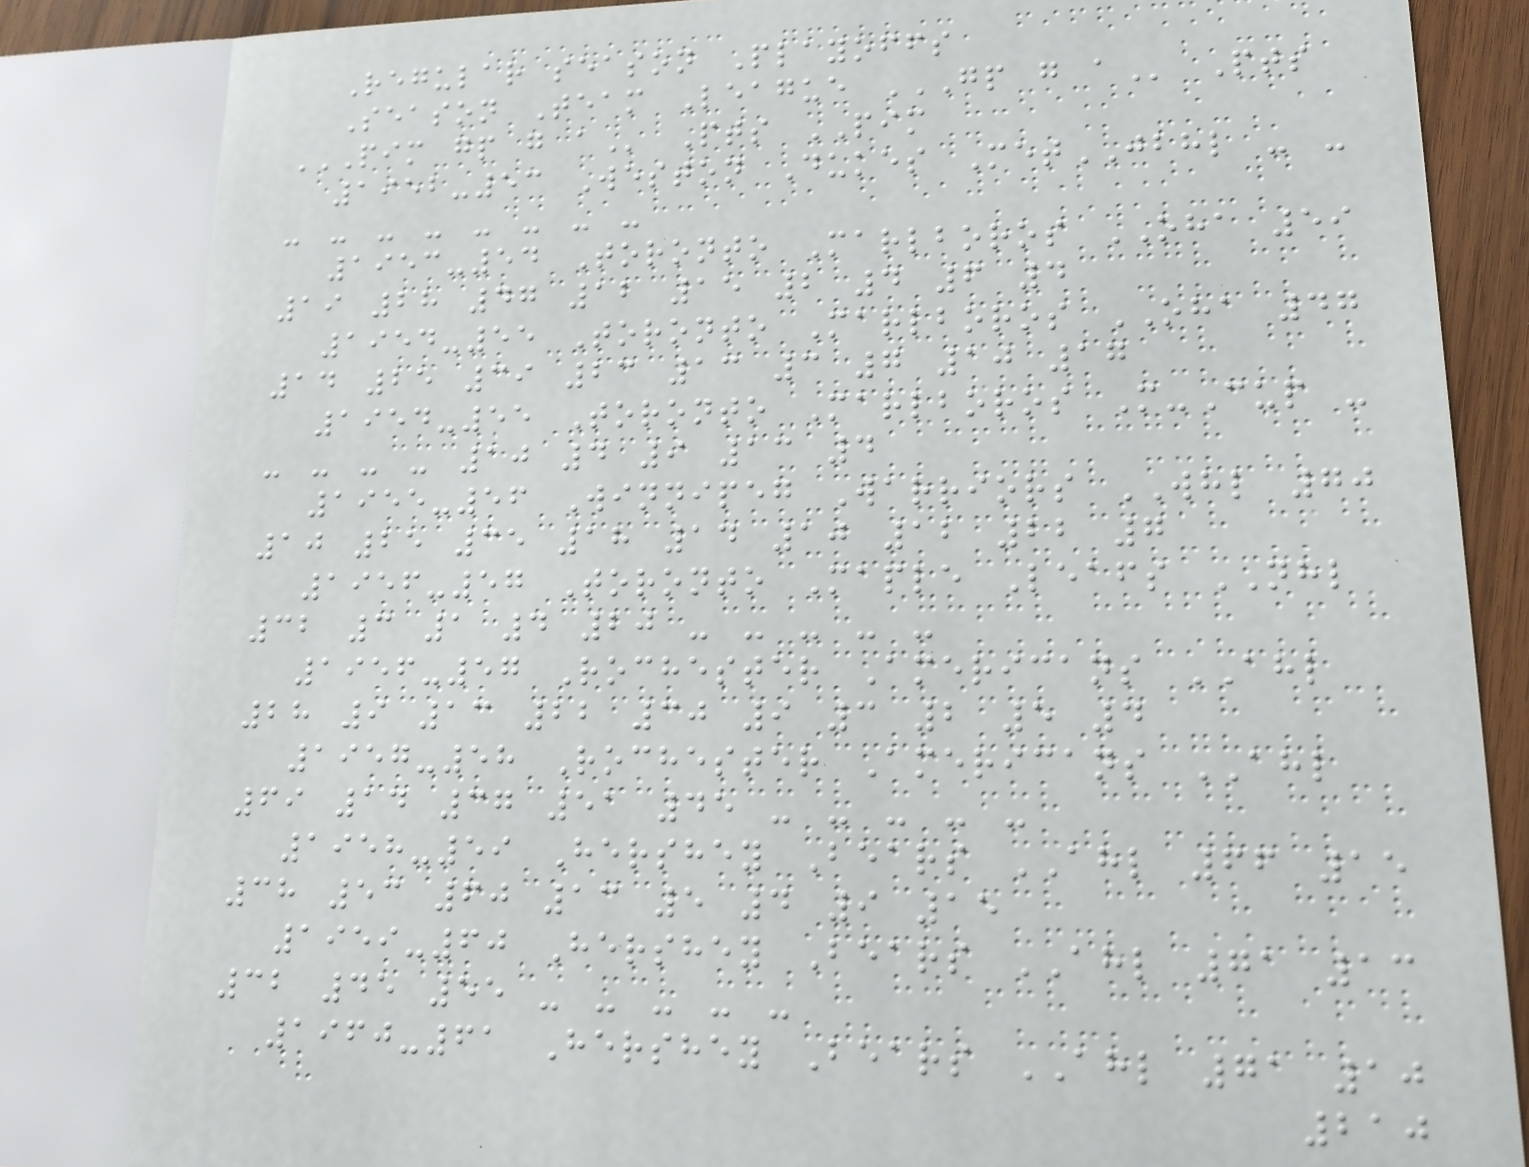Regular season Playoffs
Season Team League GP G A Pts
PIM GP G A Pts PIM
1952-53 Weston Dukes MetJBHL - -
- - - - - - - -
1953-54 Toronto Marlboros OHA 59
19 28 47 12 15 2 4 6 4
1954-55 Toronto Marlboros OHA 47
14 25 39 23 13 3 7 10 17
1954-55 Toronto Marlboros M-Cup -
- - - - 10 4 9 13 4
1955-56 Winnipeg Warriors WHL 70
10 25 35 18 14 10 12 22 7
1956-57 Toronto Maple Leafs NHL
32 3 1 4 20 - - - - -
1956-57 Rochester Americans AHL
28 9 13 22 30 9 3 2 5 4
1957-58 Rochester Americans AHL
69 14 37 51 45 - - - - -
1958-59 Hershey Bears AHL 66 15
38 53 60 13 5 4 9 15
1959-60 Hershey Bears AHL 71 13
32 45 55 - - - - -
1960-61 Hershey Bears AHL 71 10
210
